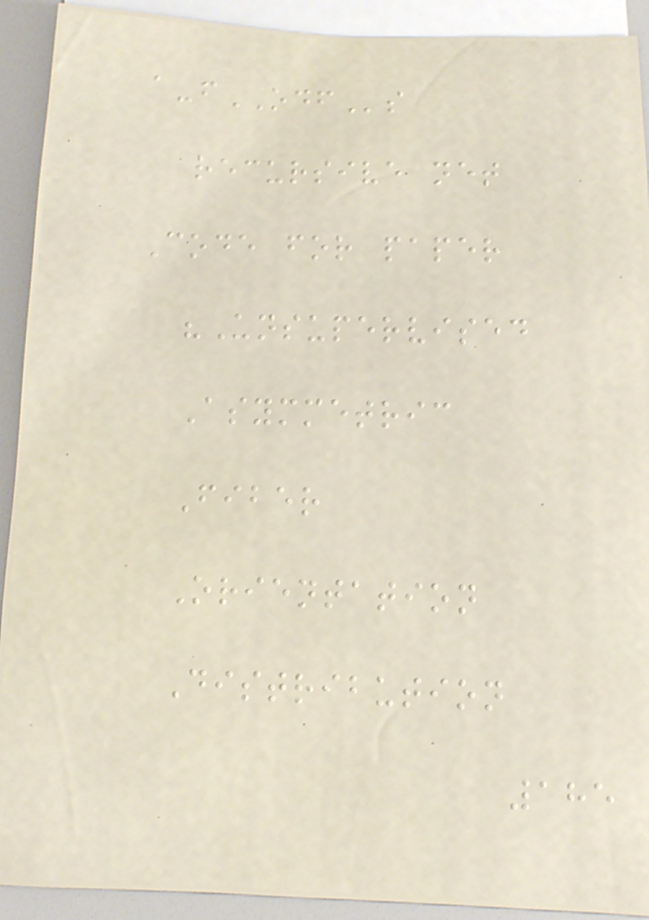a-fODFs
recursive net
Code for paper
"Unsupervised
Asymmetric
Fiber
Orientation
Distribution
185
